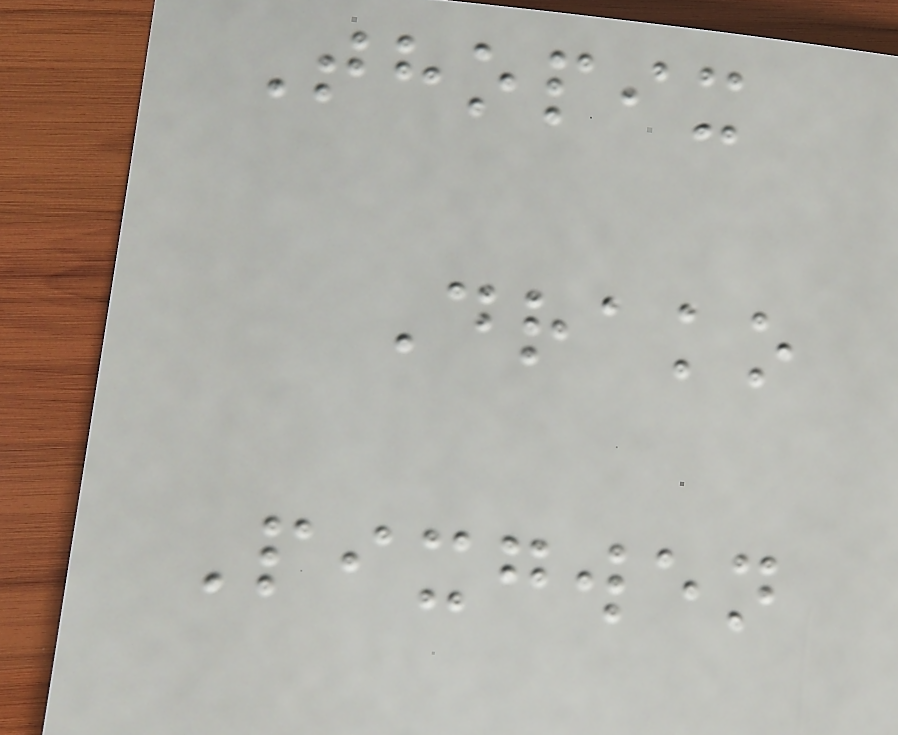Thopix
Drako
Pixgwen
